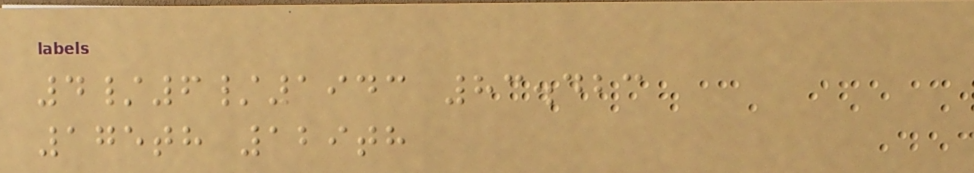4/6/1943 83.423
175th 129th
